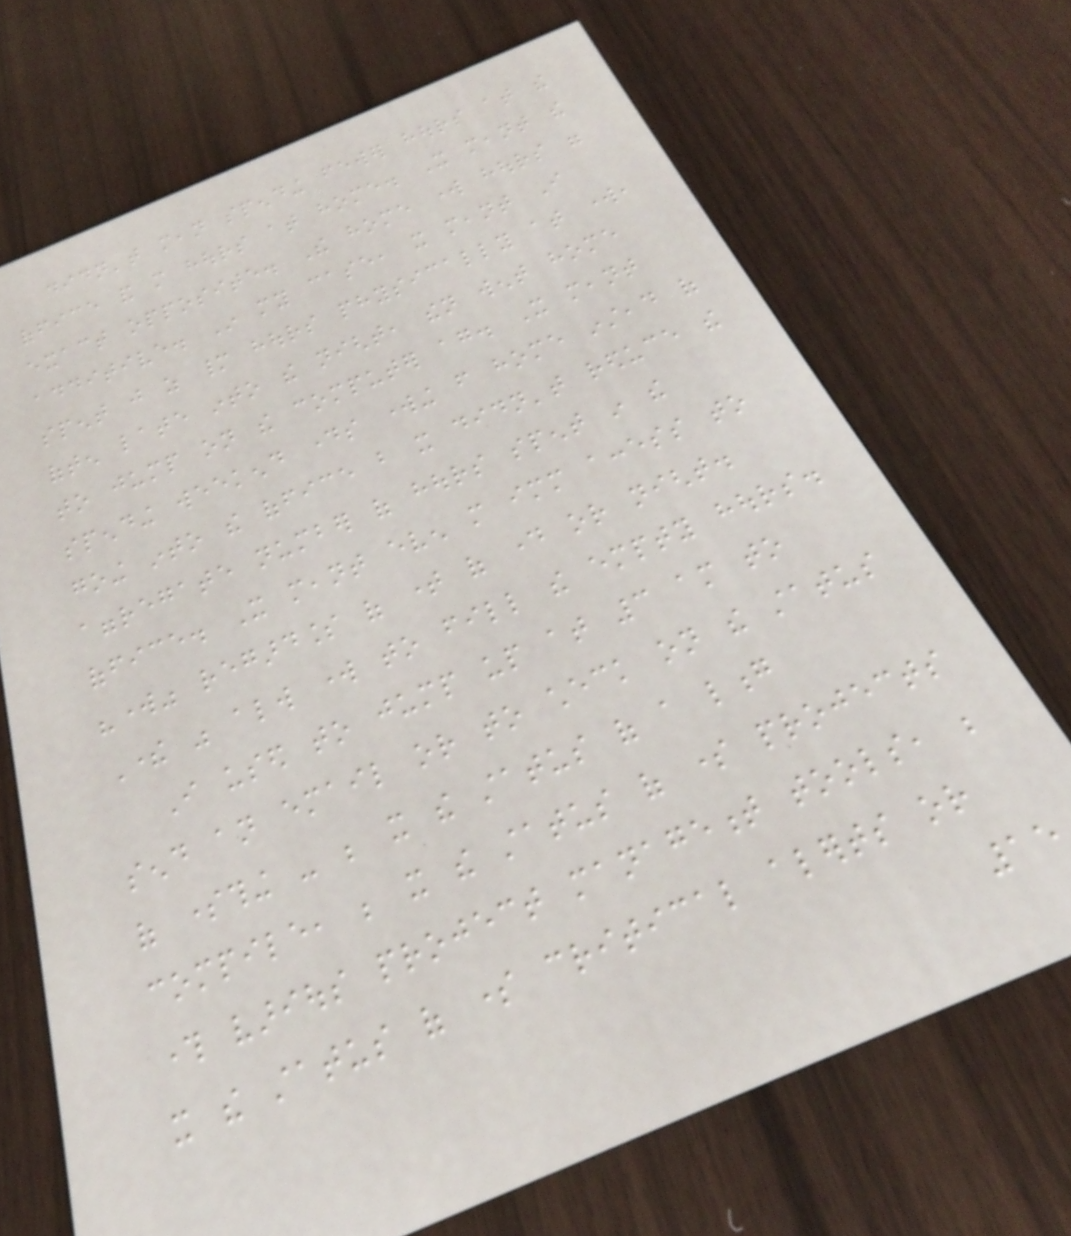didn't mean spending fewer hours at the
office and more hours at home. It meant the
exact opposite. The home work hours were
additive. In my case, it meant I
spent just as many hours physically at work,
often late into the night, then went home
to jump on the computer again. It meant
spending weekend days working from home instead of
going into the office but it didn't reduce the
aggregate number of hours spent in the
office. It meant even more immediate access to
"work" regardless of time of day or night.
There was always work to fill the empty hours.
I used to jump up at 3 am to
send an email or to check on the status
of something - be it the status of a long
compile, be it the status of some projects
through various project management tools, be
it the status of some critical alerts or
15
